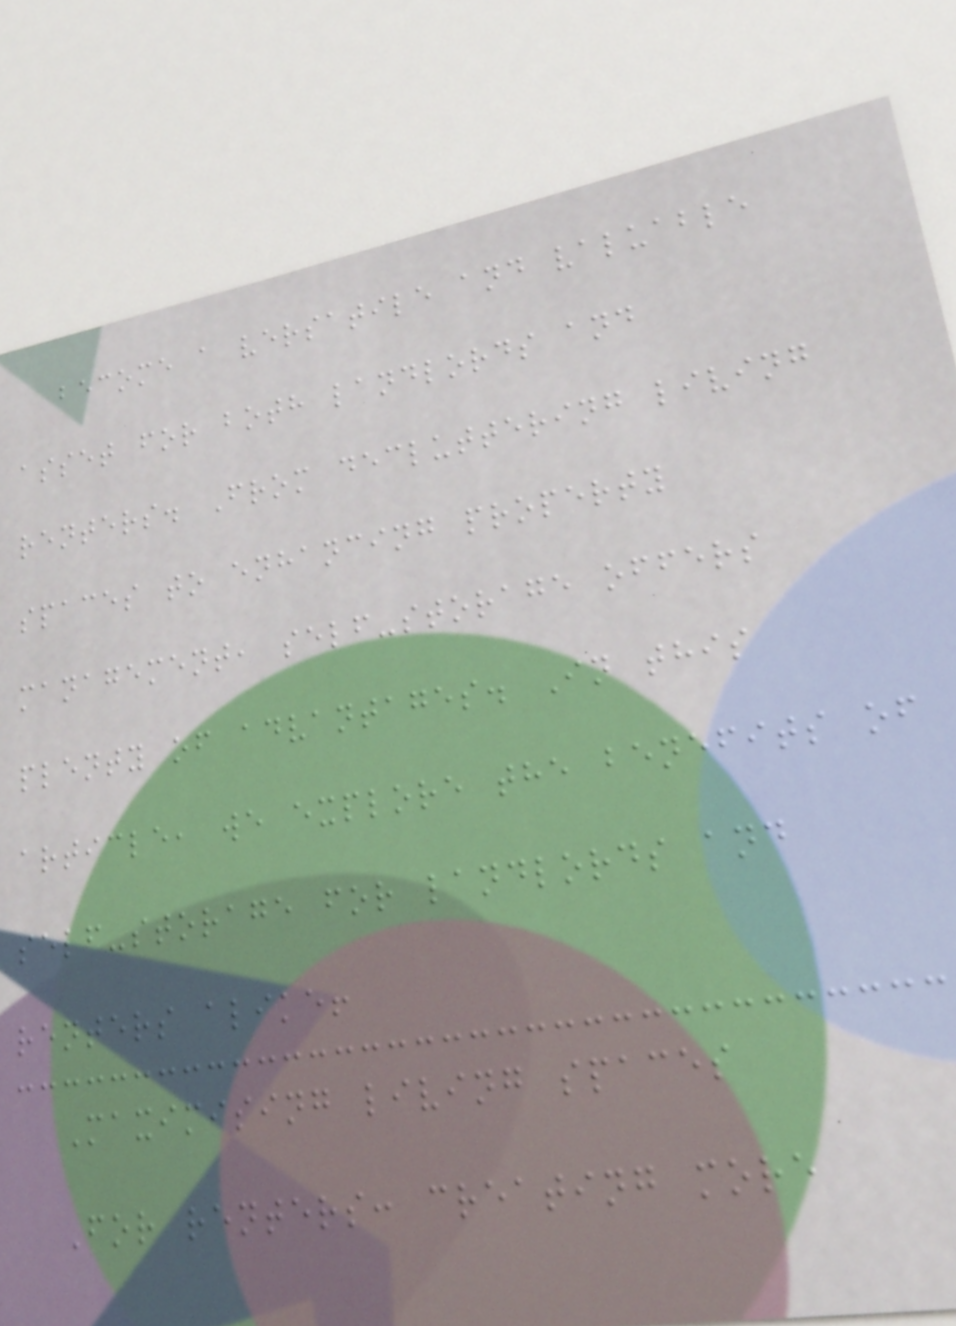become a versatile and valuable
asset for both landlords and
renters. From decluttering living
spaces to enhancing property
management, self-storage offers
plenty of advantages. In this
article, we explore the benefits of
self-storage for landlords and
renters alike!
Maximising living spaces
For renters: creating more
